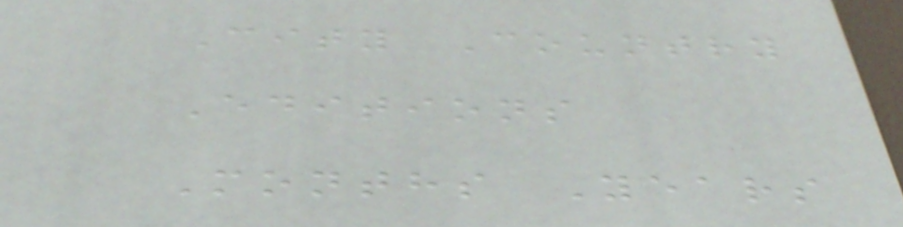City Country
Editions
Months Years
